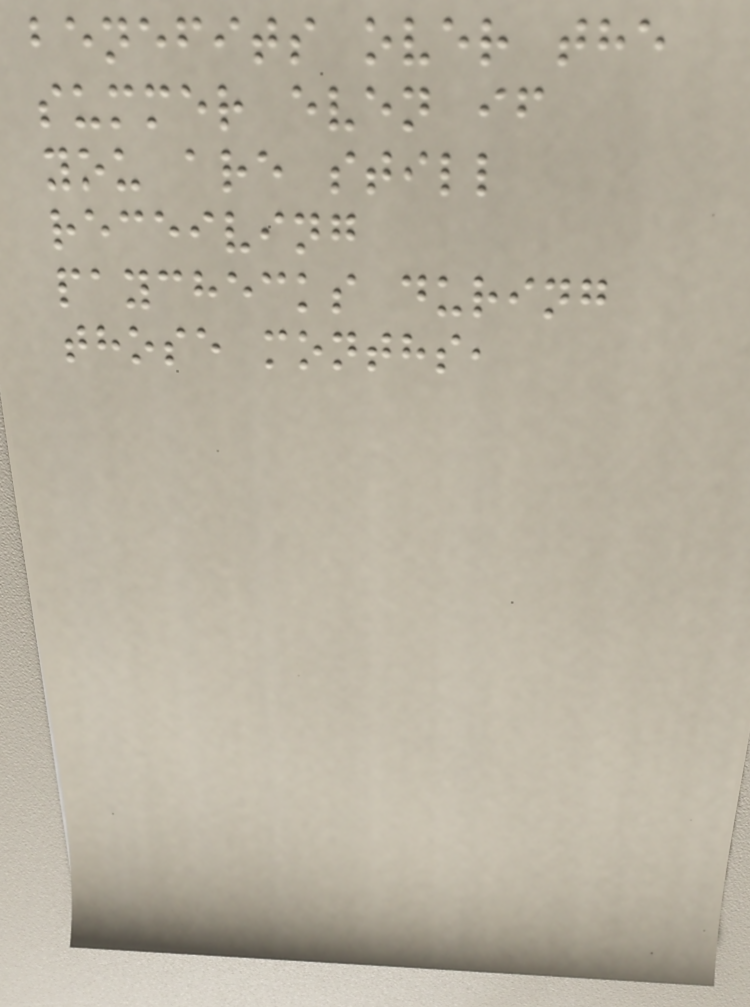benefits over the
summer even if
you are still
receiving
paychecks during
those months,
